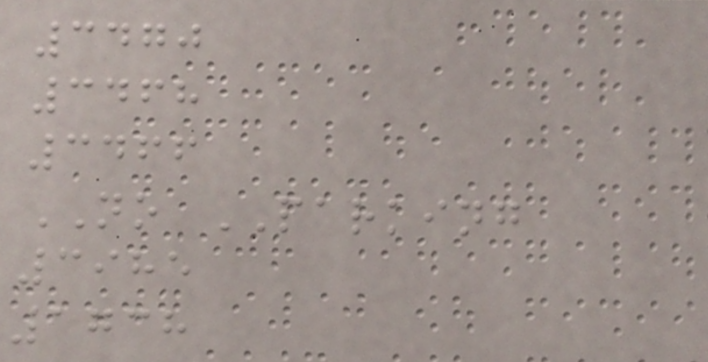3470
3468
3466
NO PARKING
3985
1738
